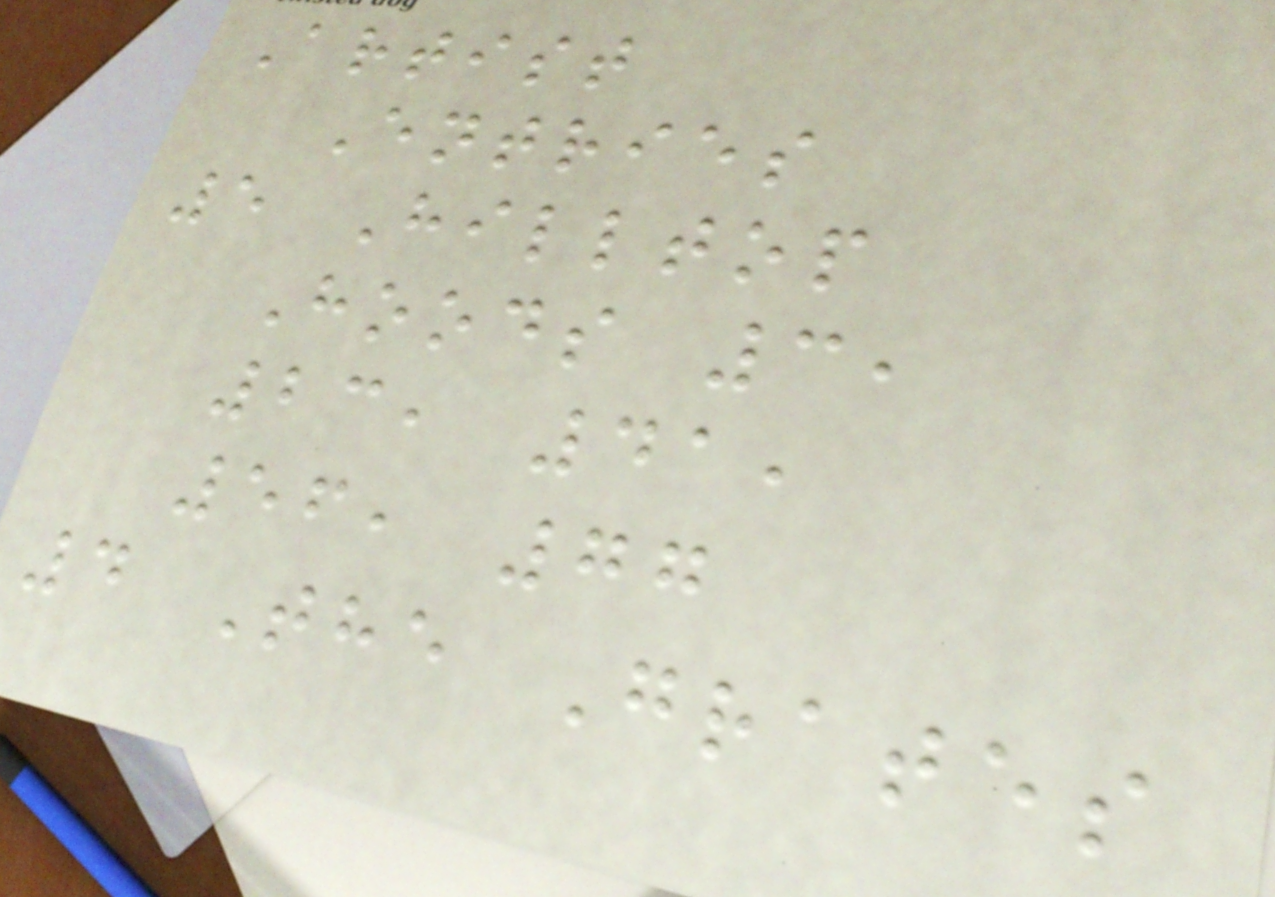Artist
Entries
5 Hilltop
Hoods 3,
23, 41,
56, 77
4 The Grates
